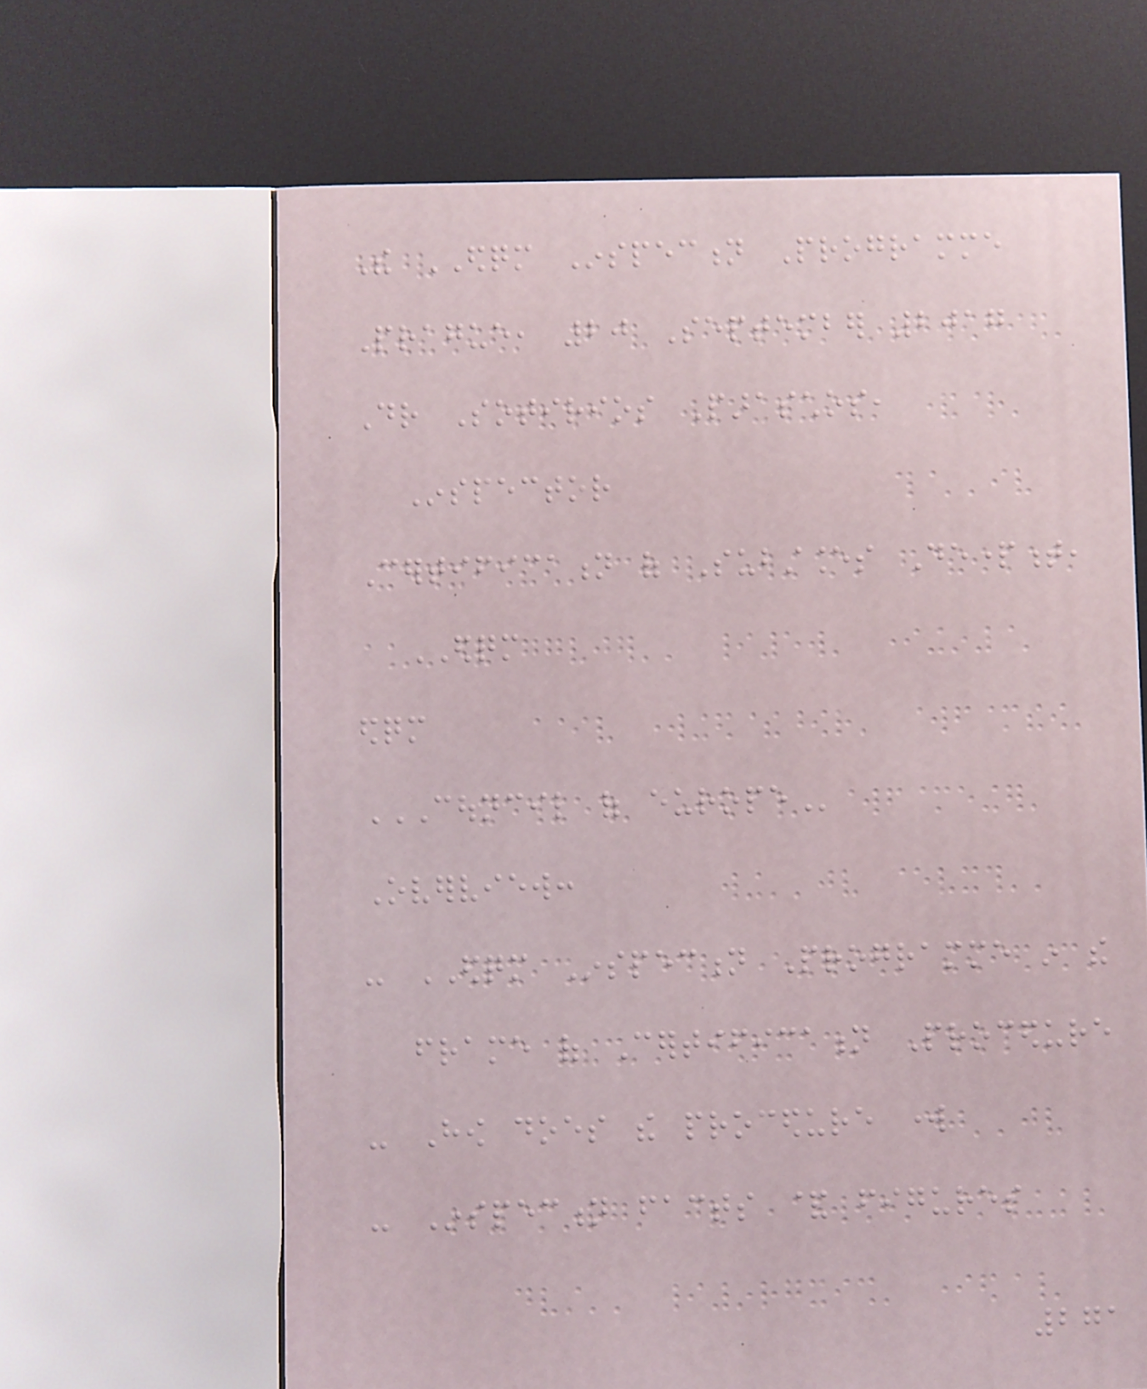The EDQM Inspection Programme
Prague, 20 September 2017
Dr Sotirios Paraschos,
Inspector
Certification of Substances Department,
EDQM
edqm
COUNCIL OF EUROPE
Overview:
- EDQM Inspection Programme in the
frame of Certification Procedure
- How does the procedure work
- Inspection facts & figures
271
